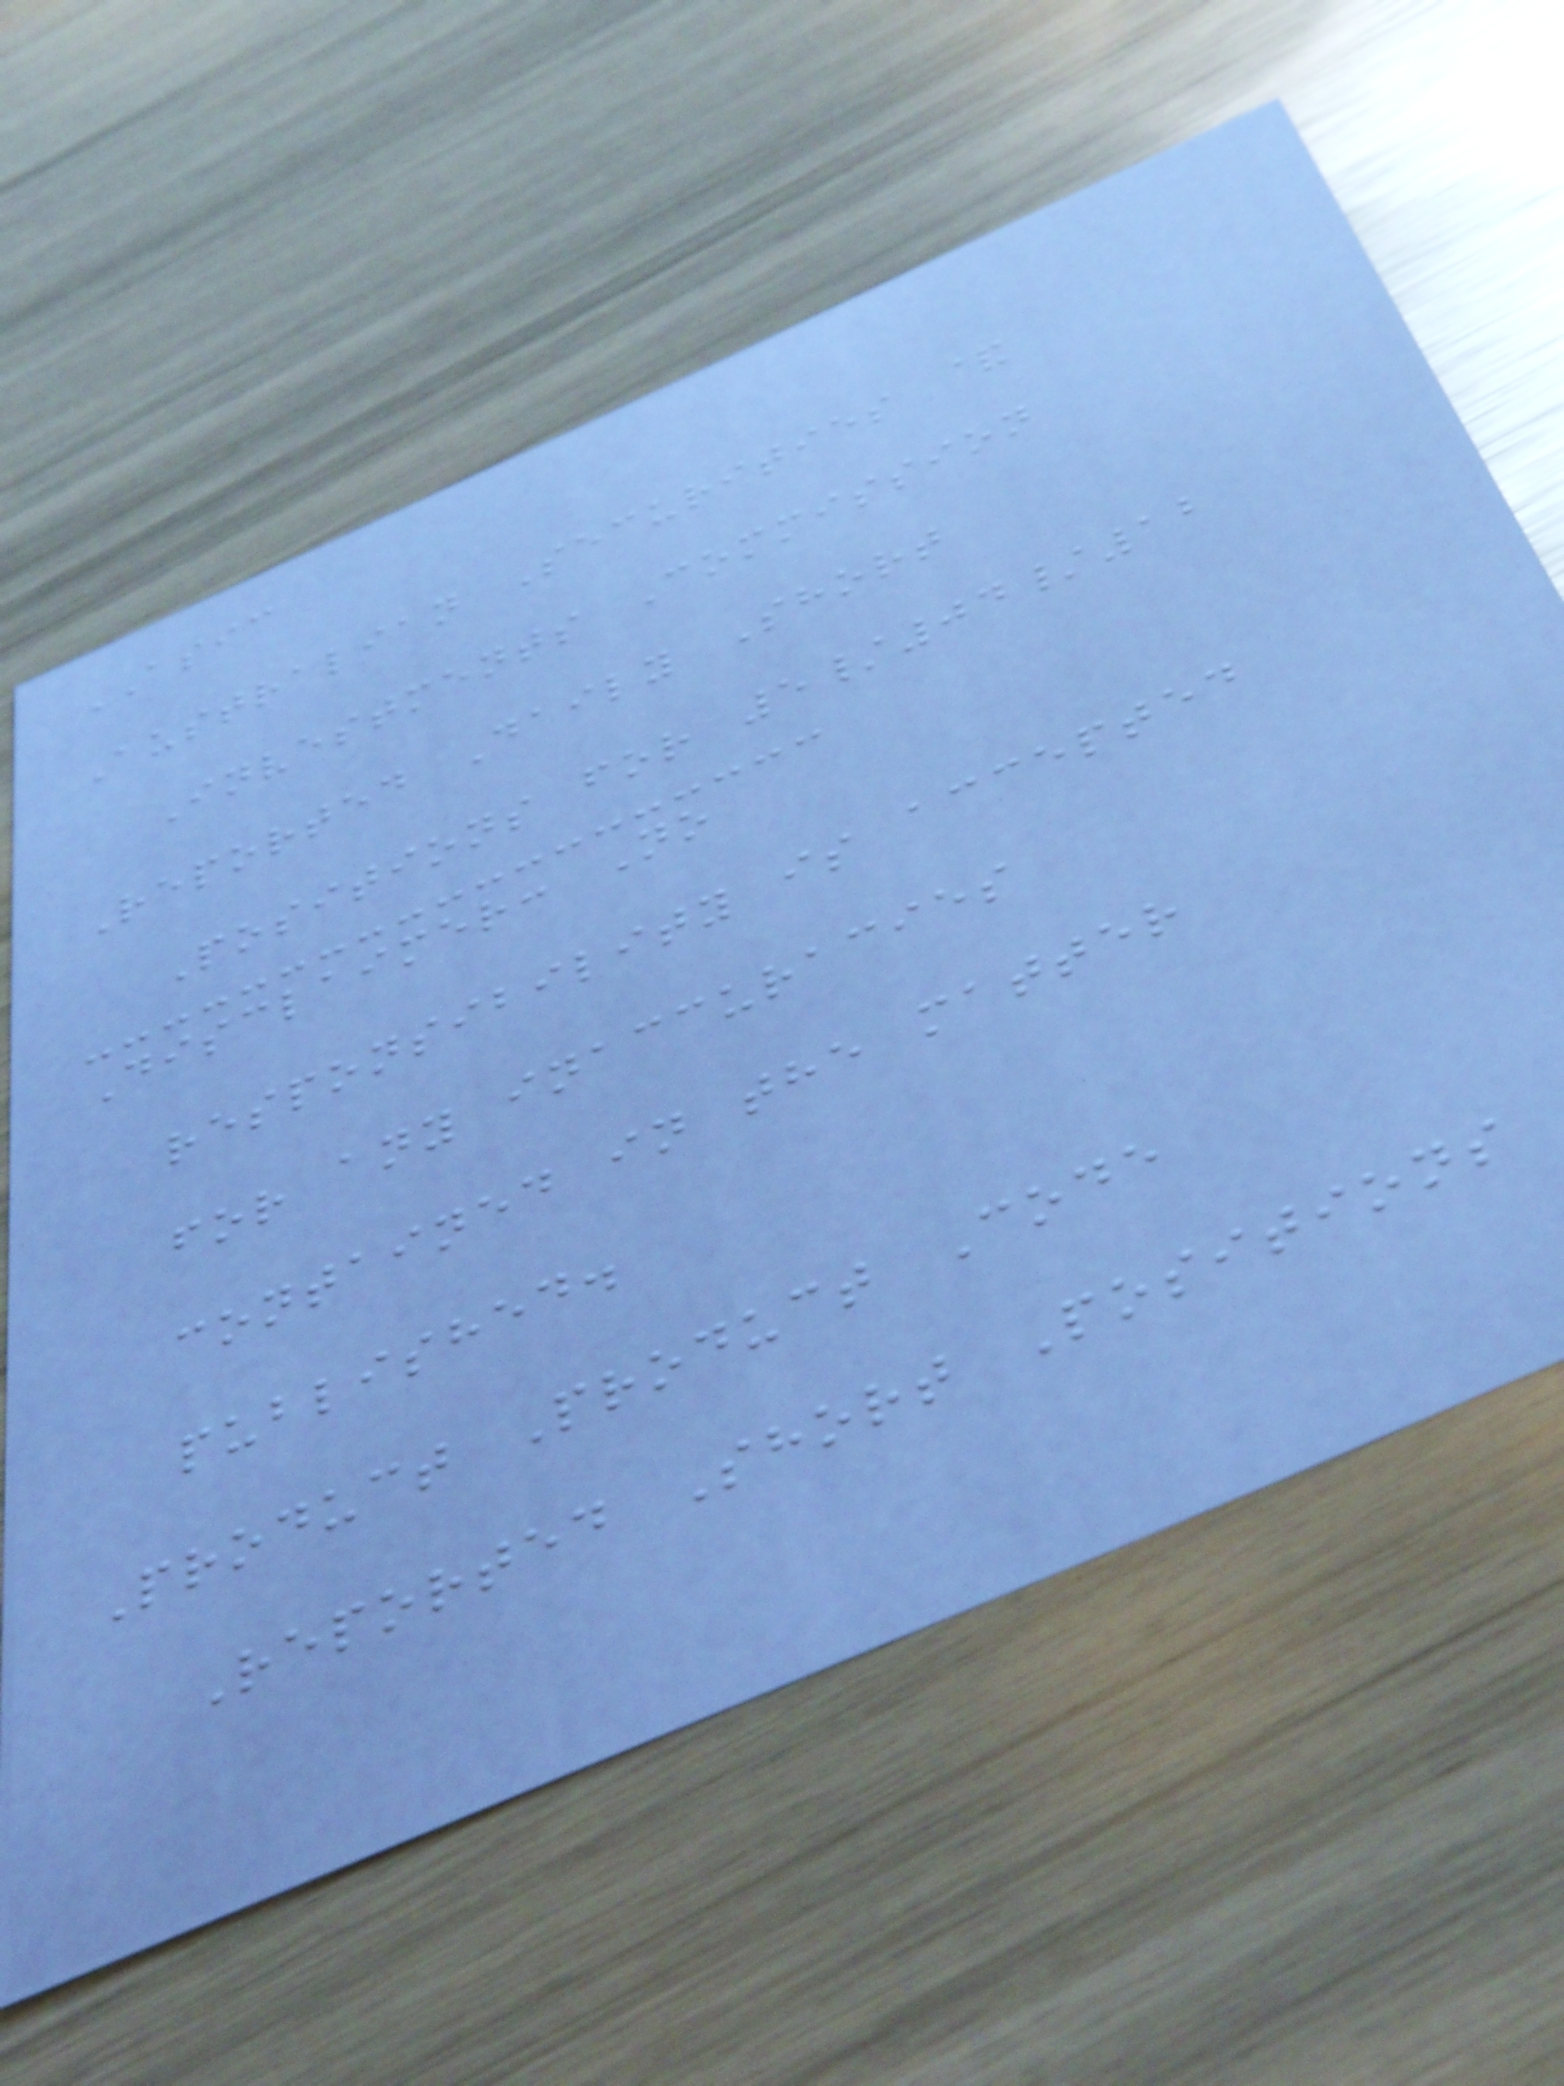ASIC
Australian Securities &
Investments Commission
Reported Daily Short
Positions for 5/04/12
Disclaimer: No
responsibility is accepted
for any inaccuracies
contained in the matter
published.
Product Product Code
Reported Short Positions
